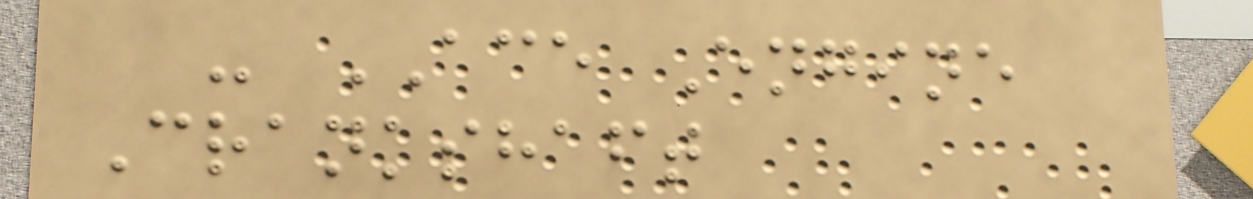- ACE Engine
Crankshaft
